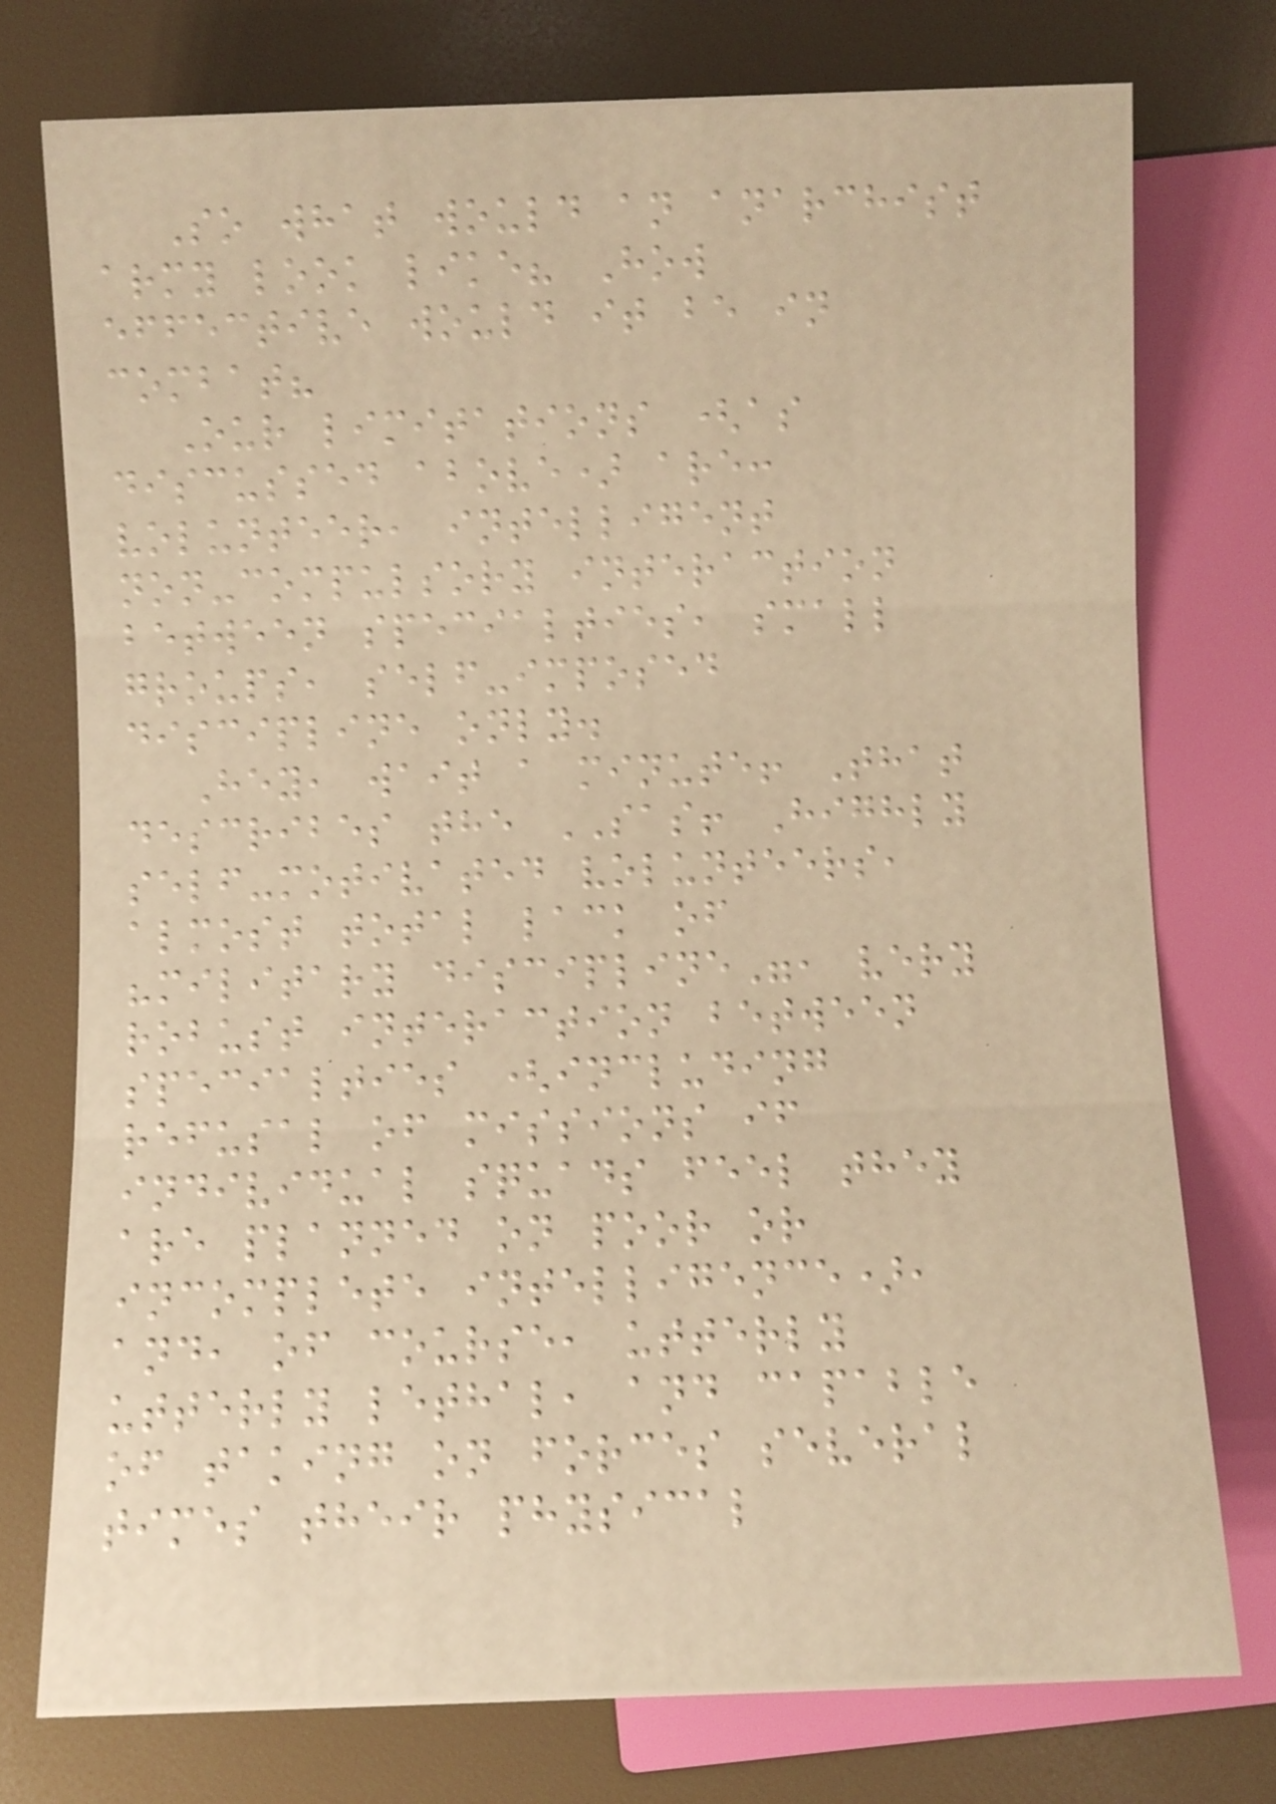So what would an anarchist
army look like? How
effective would it be in
combat?
Our limitations (as
discussed above) are:
volunteer, intelligent
non-compulsory interaction
between specialties, small
groups, self-imposed
discipline only.
Hey, wait a minute! That
describes the SAS! Highly
self-motivated volunteers,
almost total lack of
"military discipline", very
robust interaction between
specialties (including
refusal of missions if
individual squads feel they
are planned on poor or
incomplete intelligence),
and, of course, utterly
utterly lethal, and capable
of taking on forces several
times their physical
